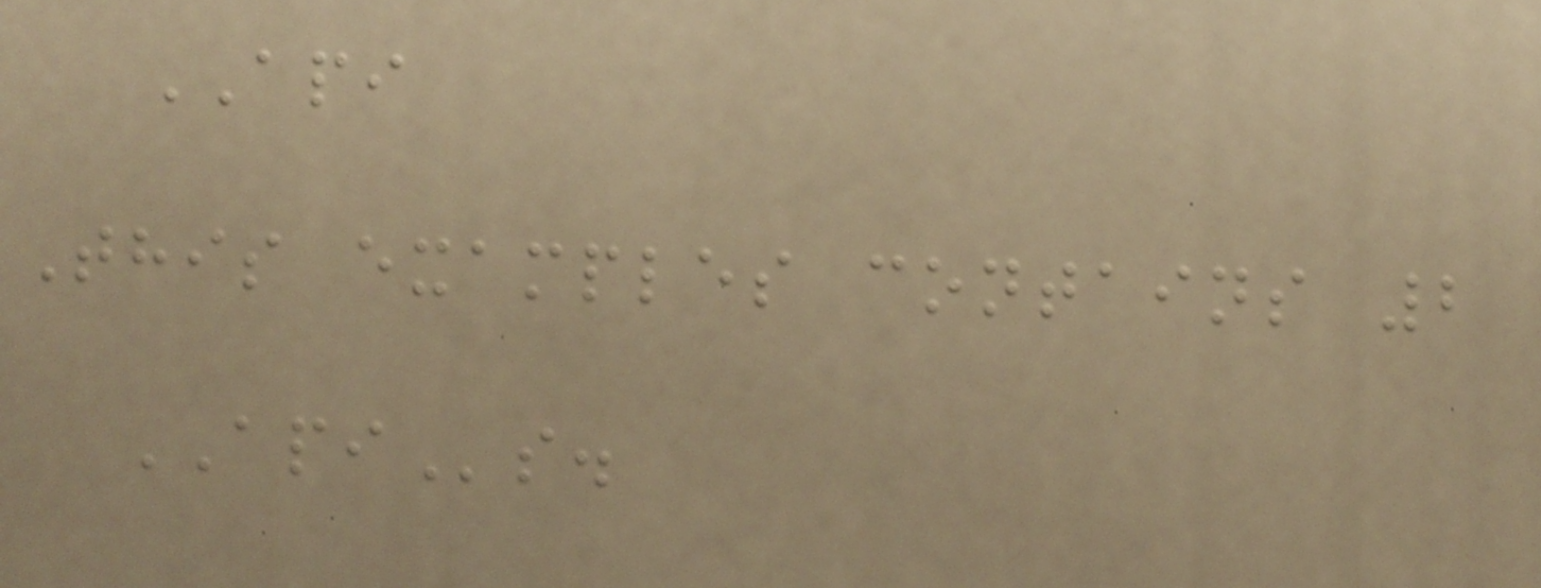API
This examples contains 2
APIs.
